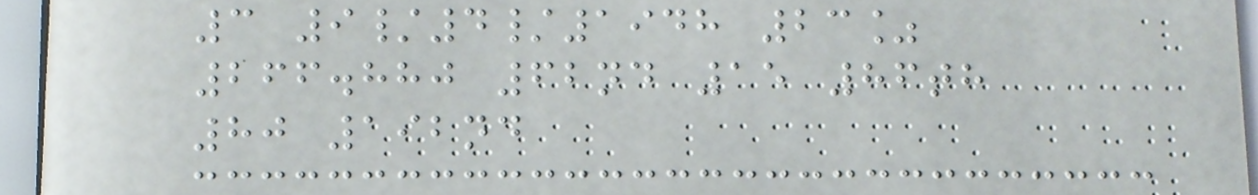3 9/4/1948 23%
266.880 62nd 15 86th
80 192nd
